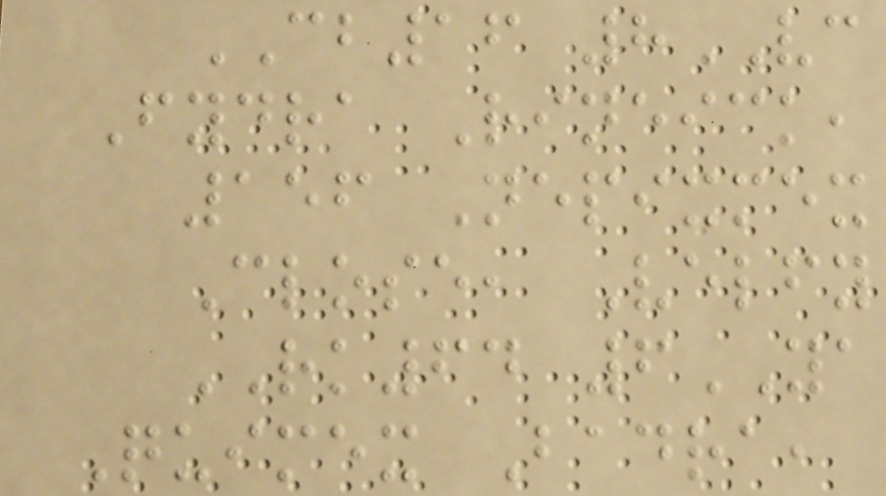CB16 8VC
Fydra Rineick,
156 Nepixmex
Close, Velfy
RK64 6YA
Quimex Badra,
